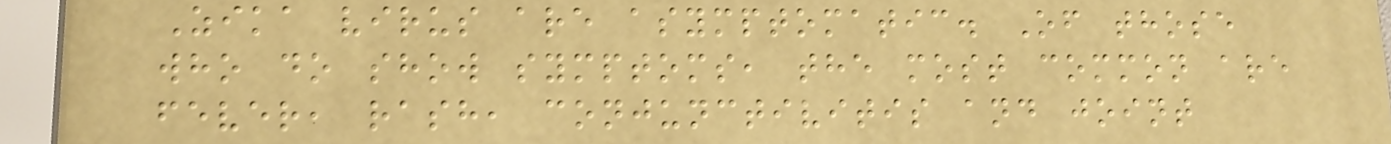Zika virus are asymptomatic. Of those
who do show symptoms, the most common are
fever, rash, conjunctivitis and joint
